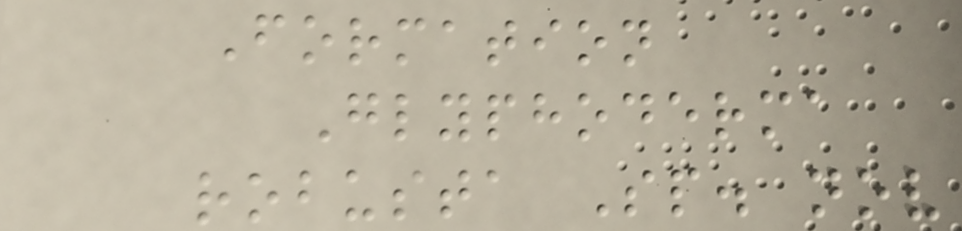Formation
Glyphoderma
robusta Sp. nov
